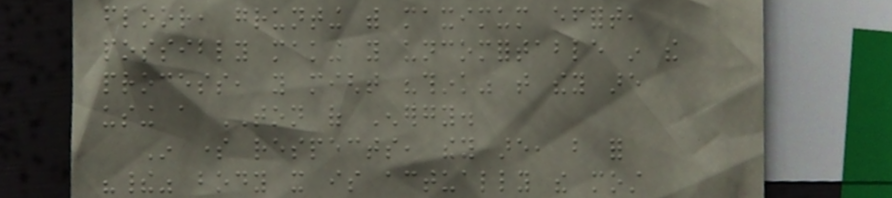floor, grunting with maximum effort,
possibly making you uncomfortable in the
process, you might "think" that they are
using a TON of Energy.
In some respects, they are, but for
"their" body it is actually the most
